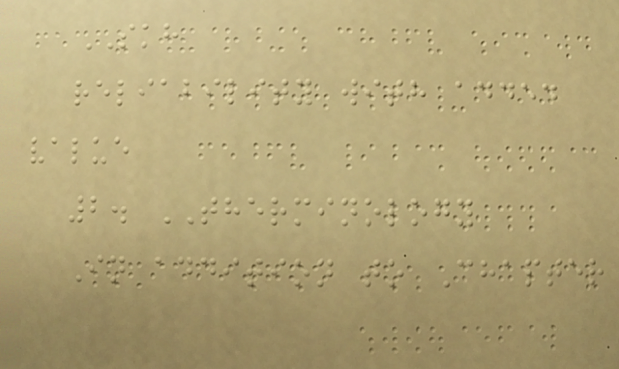SKH
reliability with added
value
2. THERMINOLOGY
In addition to Chapter
